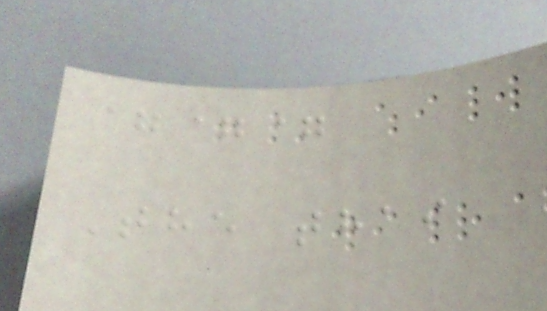===
The thai
